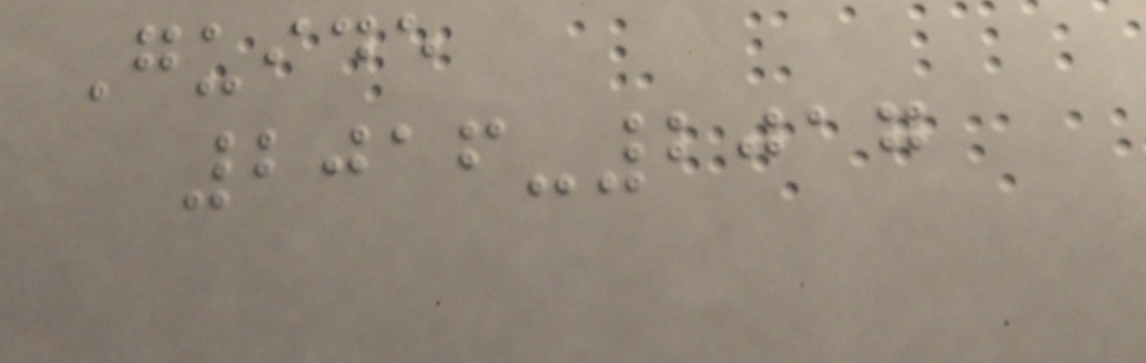Guide
2016-2017
